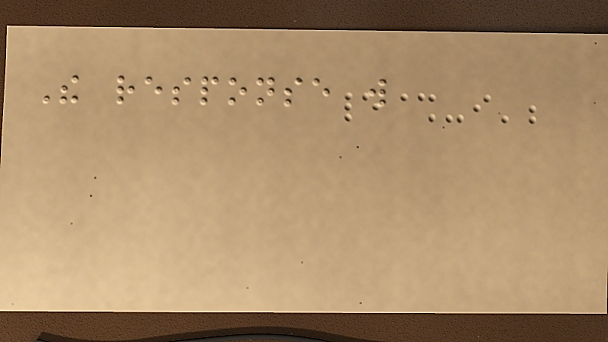The response will
